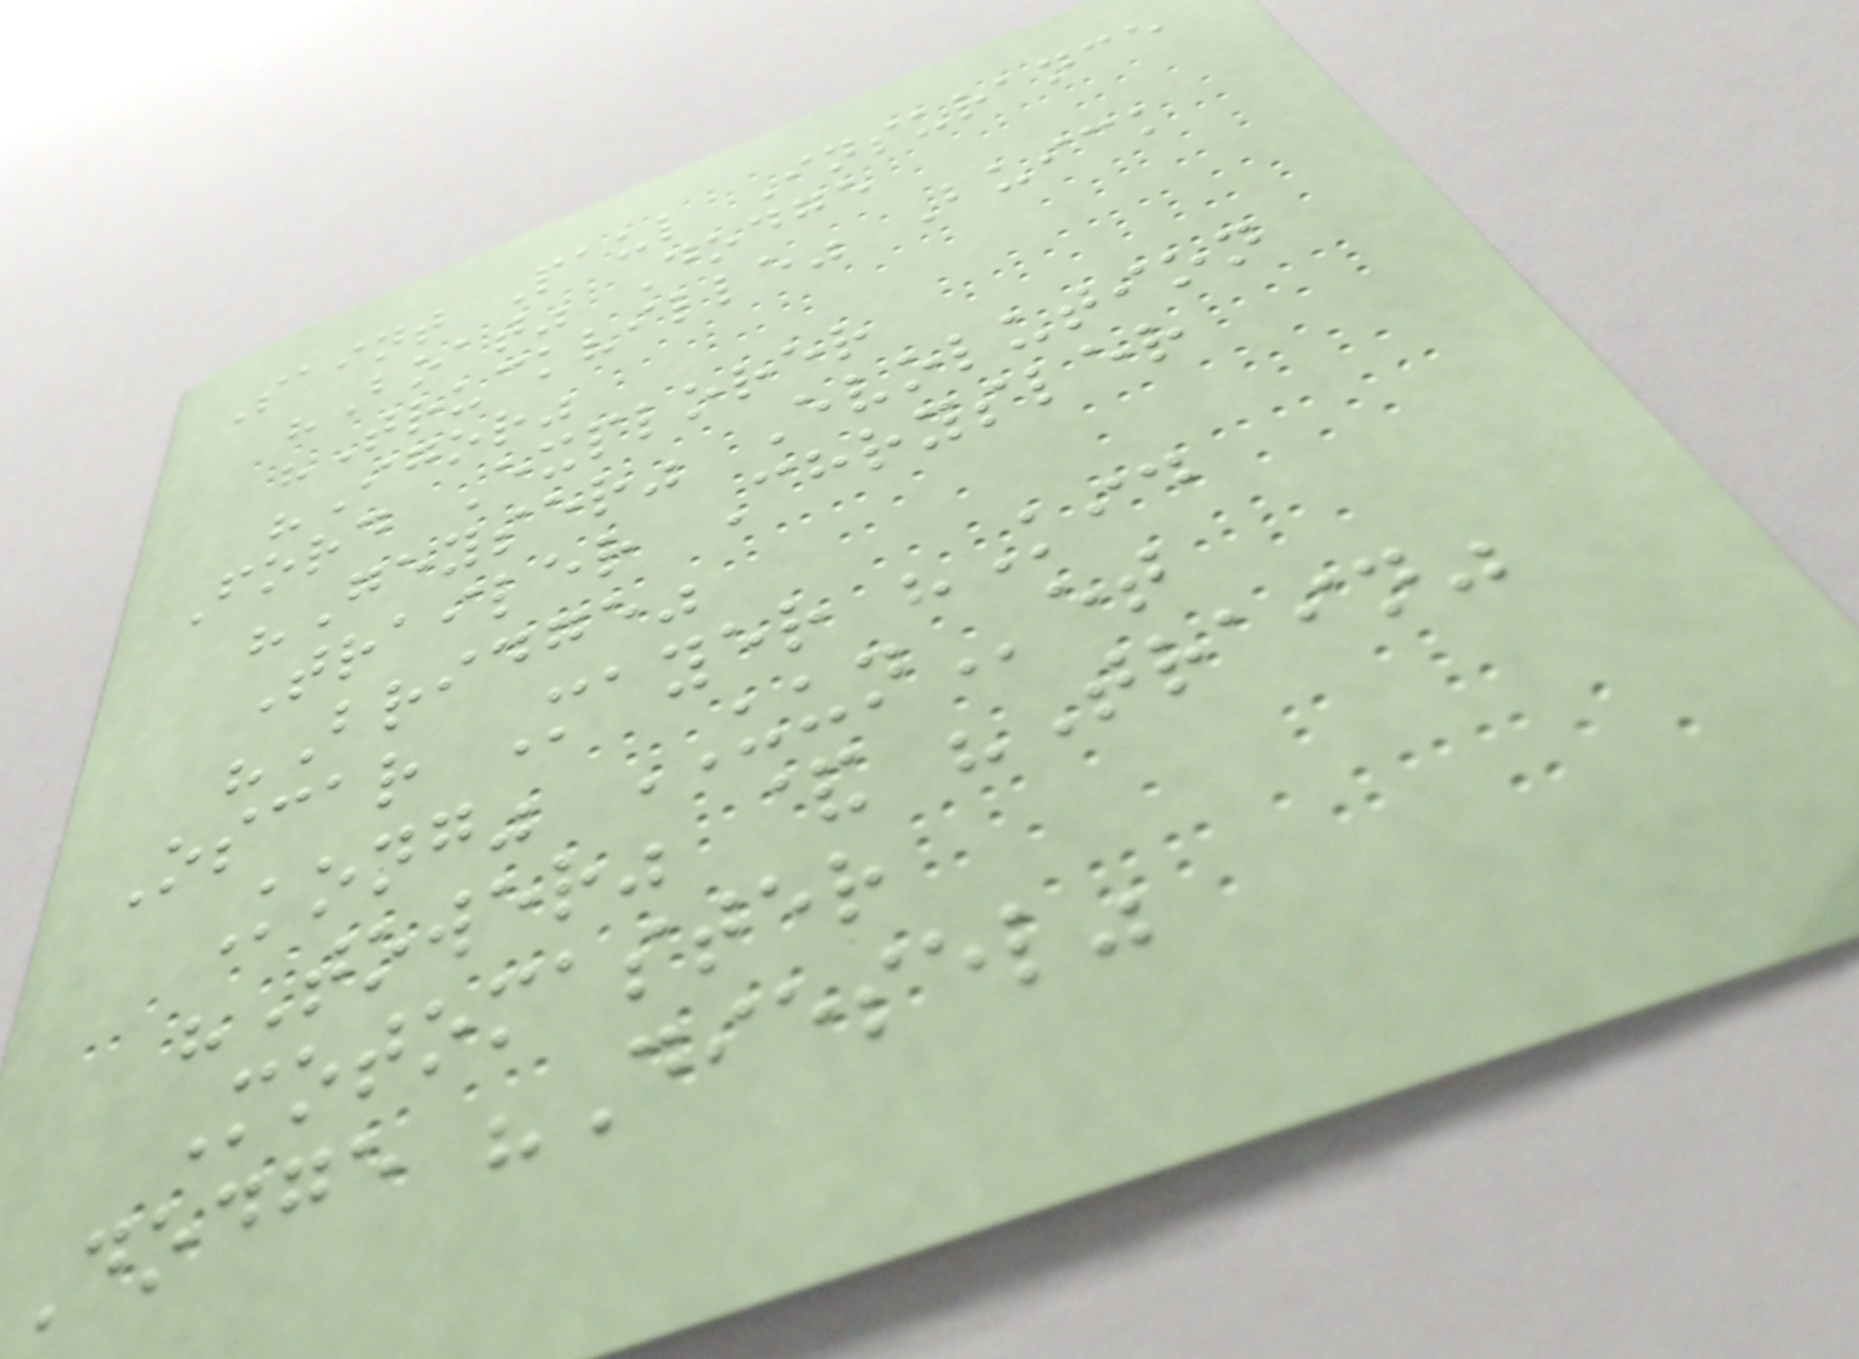Saint Paul Insurance
"Boat" Dodge
"Truckville" Buick
"Igor"
Ford Explorer
"Geyser" Evolution
Trailer Chrysler
"Bridge"
Oscar Mayer "Kid
Kong" UUNet
"Tower" & "Train"
Motomaster
Dodge "Diesel"
